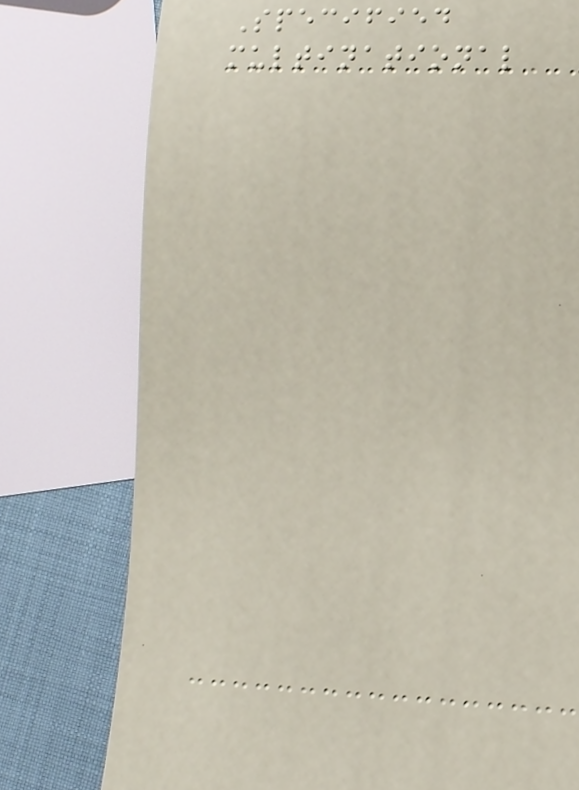Specified
multinational
